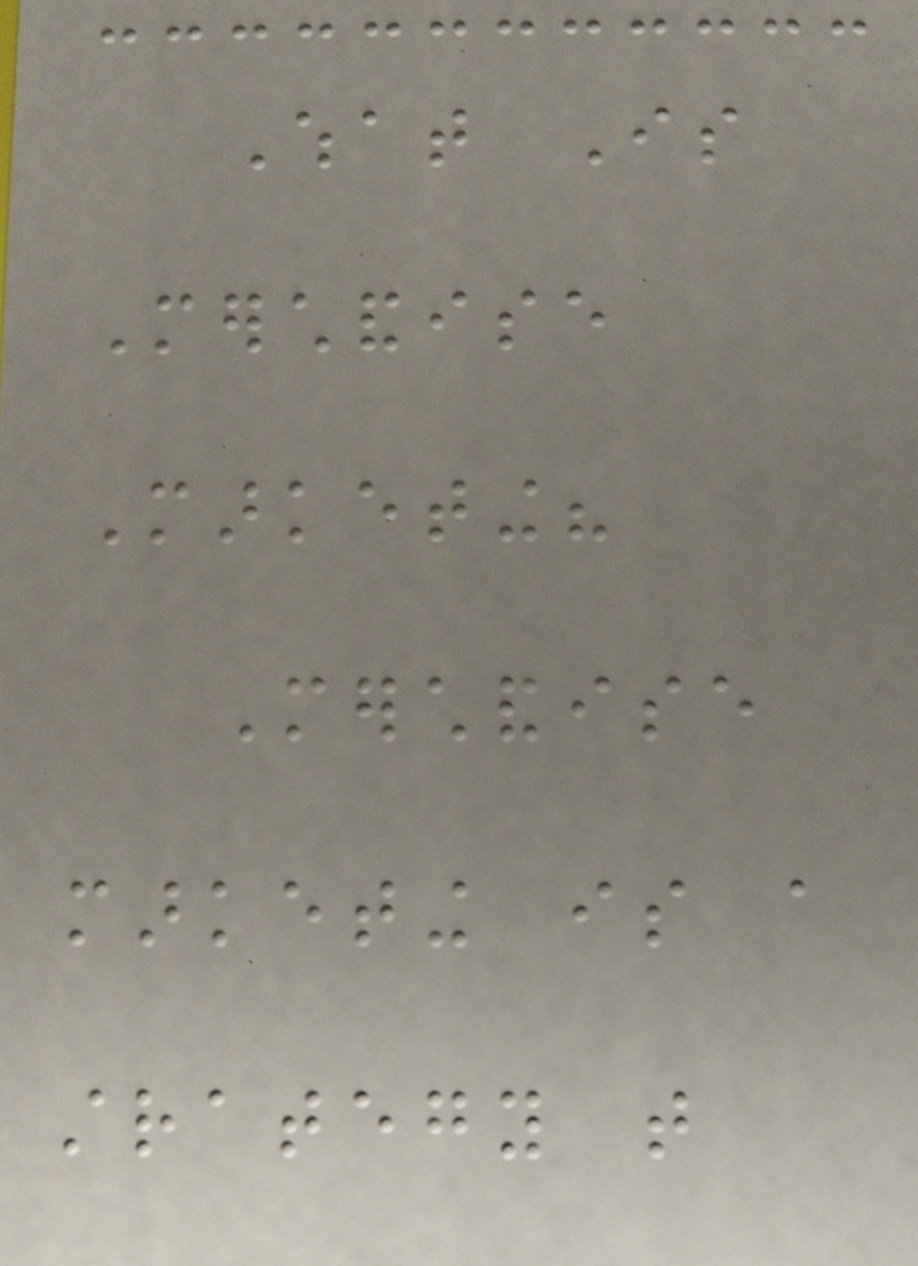What Is
Merchandise
Marketing?
Merchandise
marketing is a
strategy that
